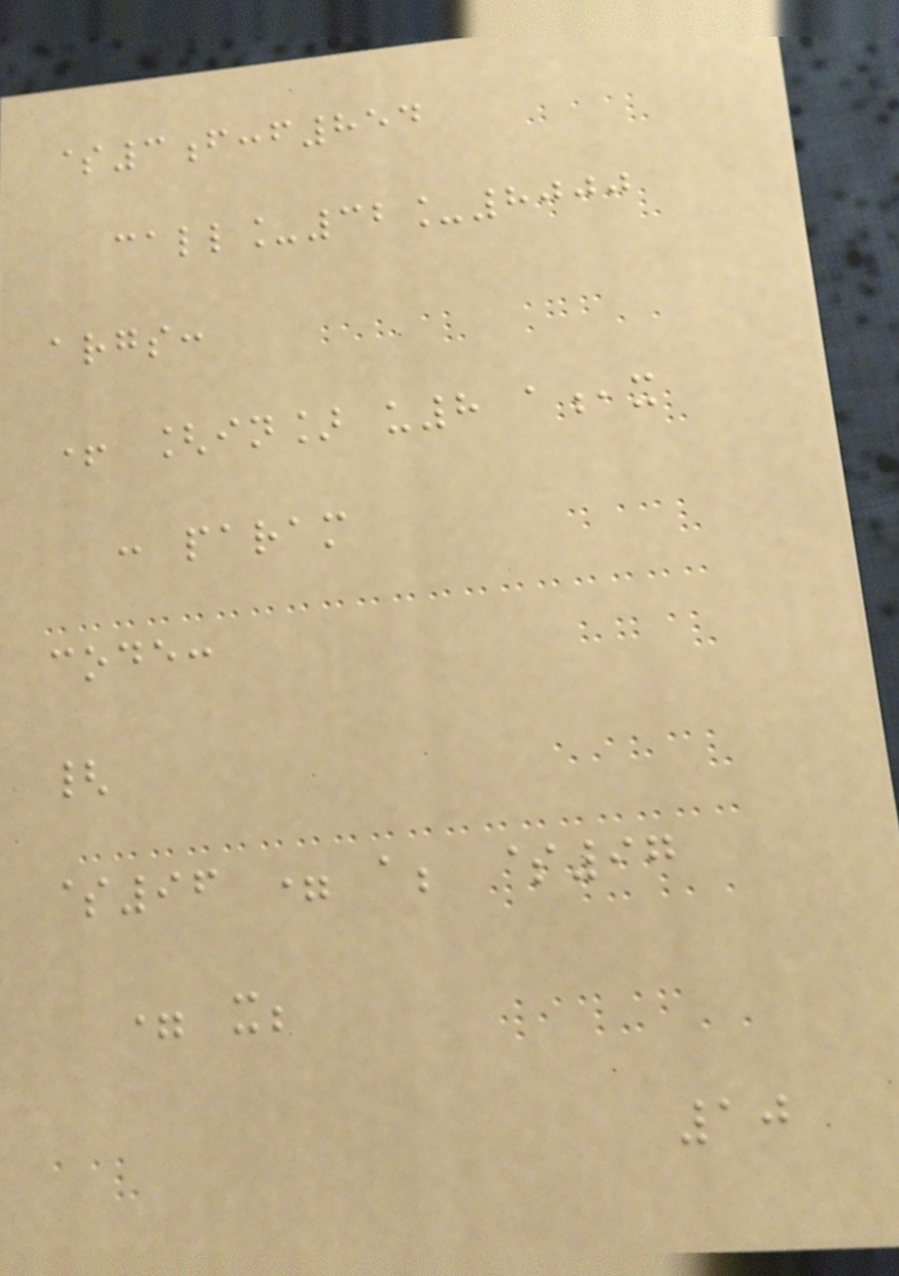$3f:f854
call_32_8000
args:
+ [in] u8 a,x
: param
code:
{
$96 = a; $97
= x;
10
